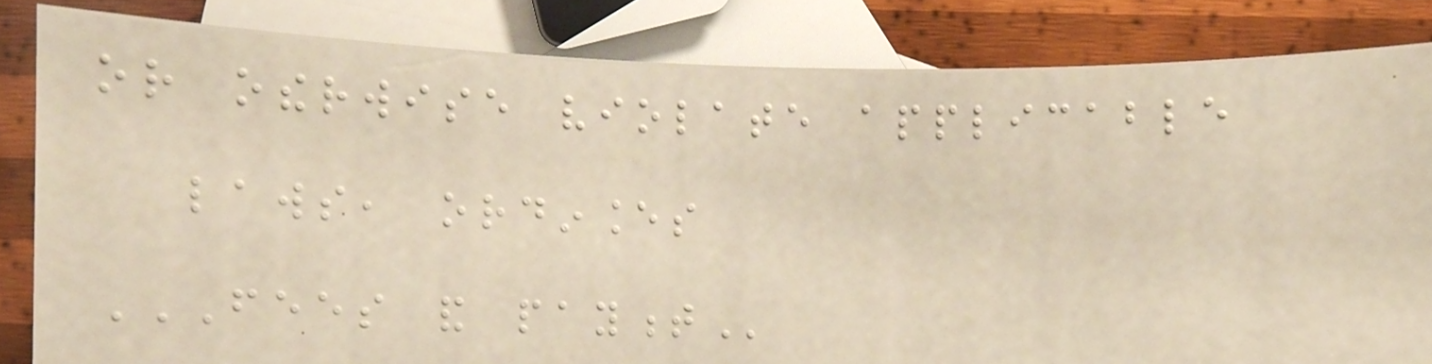or otherwise violate applicable
laws, ordinances
FEES AND PAYMENT
